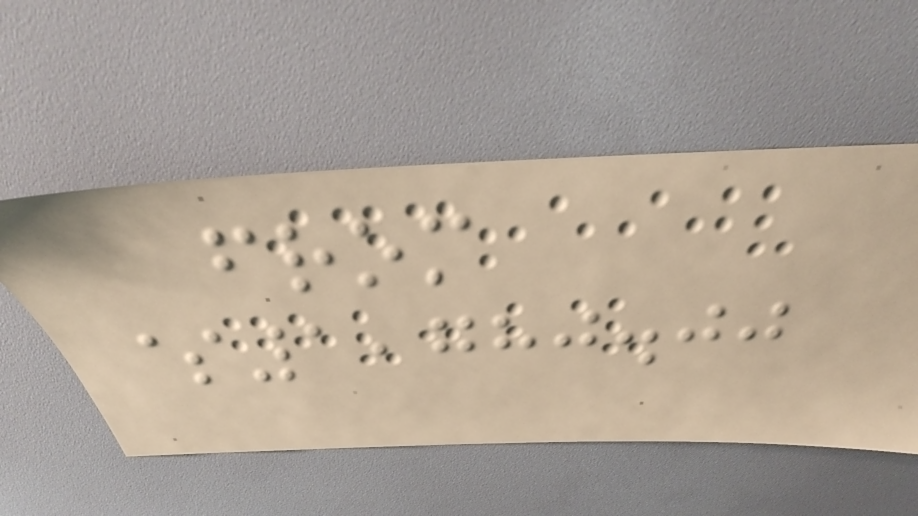from
$1,780.00
